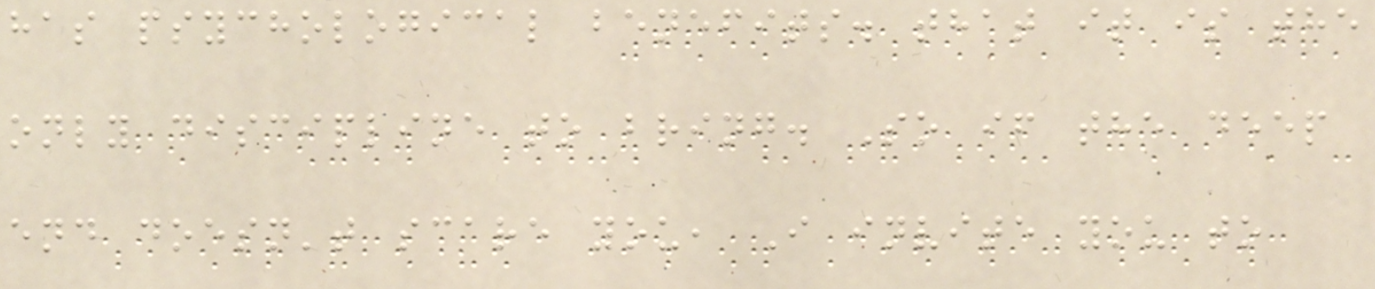has psychological benefits. that it is the
only discipline to bring. So if the deep
end doesn't scare you, I invite you to
